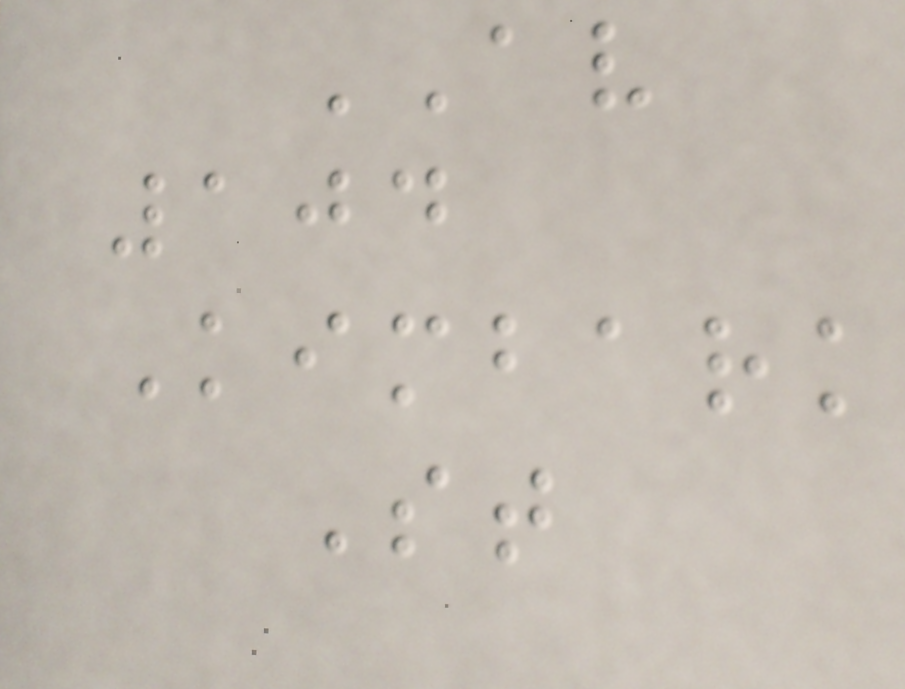AV
104
Kimbark
St
